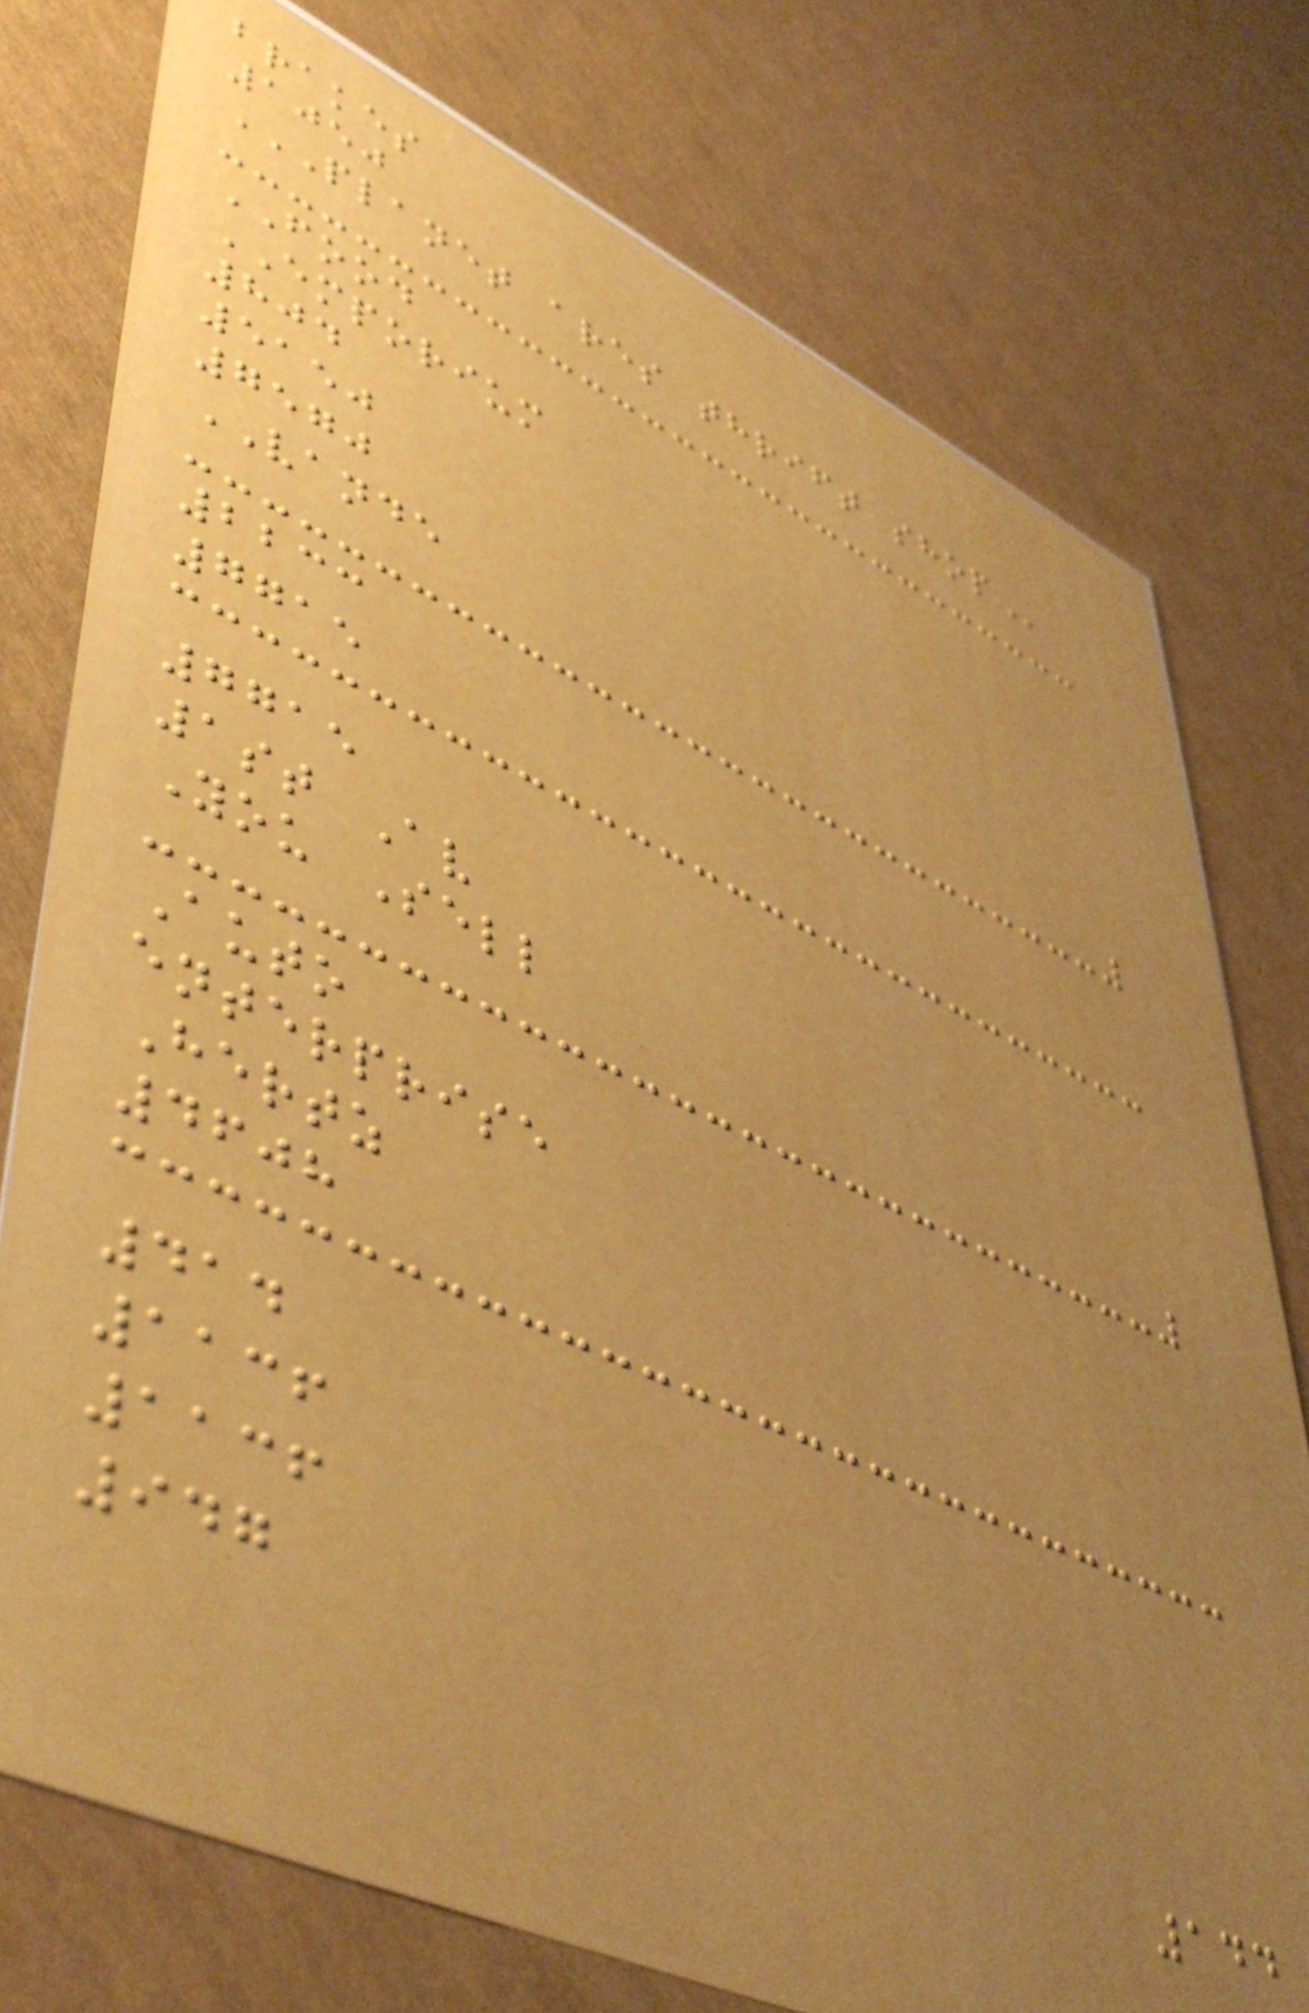brakes
1050
PLANET ARES THRIFT SHOP
FOOD
EMPORIUM
804
5150
7570
VANDE
2233
7715
7715
1st Av
You Sell
Auto
enterprise
Hertz
4608
414
1136
1136
947
144
